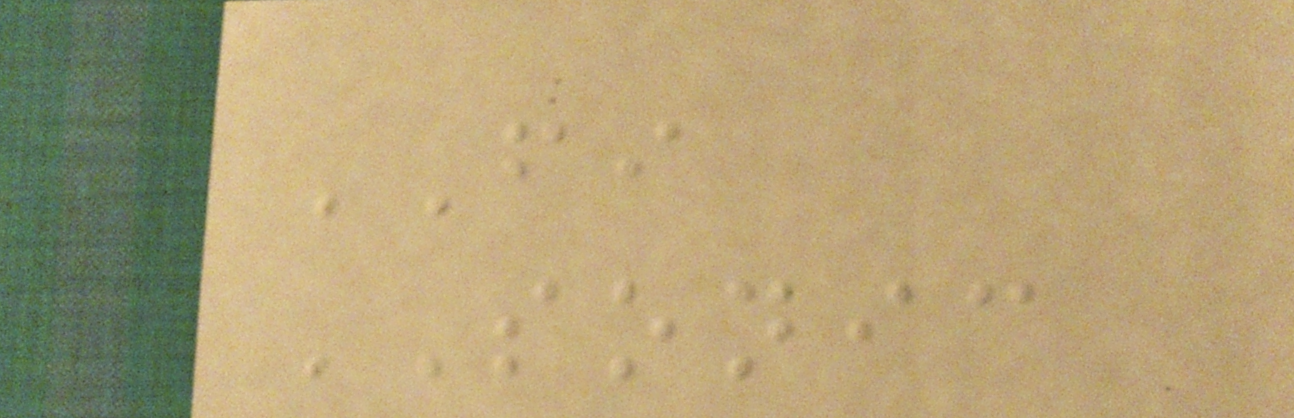FI
SONIC
